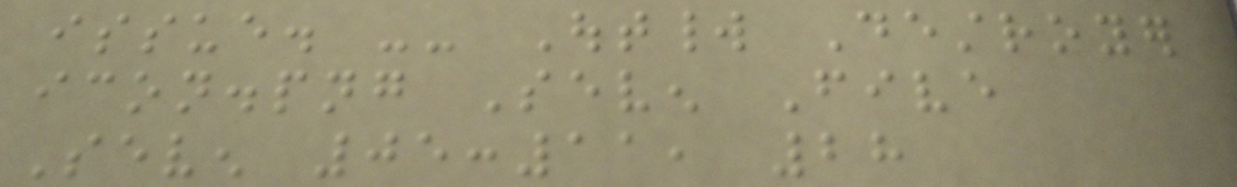issue. -- Outworld Destroyer
icon.png Seven Five
Seven 05:11, 28
